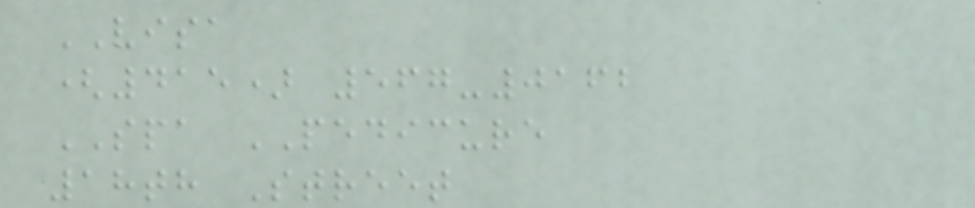VISA
(415) 567-0162
SPA PEDICURE
18th Street
